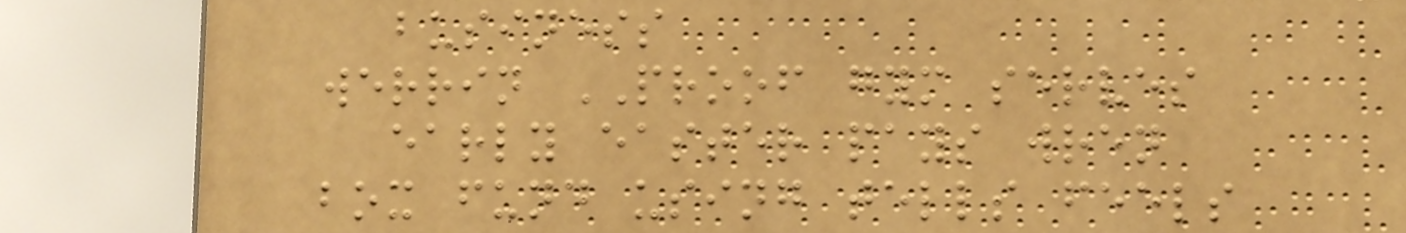business
werrin PROOF gym serves
early easter pays wren
box fund using tells feels
